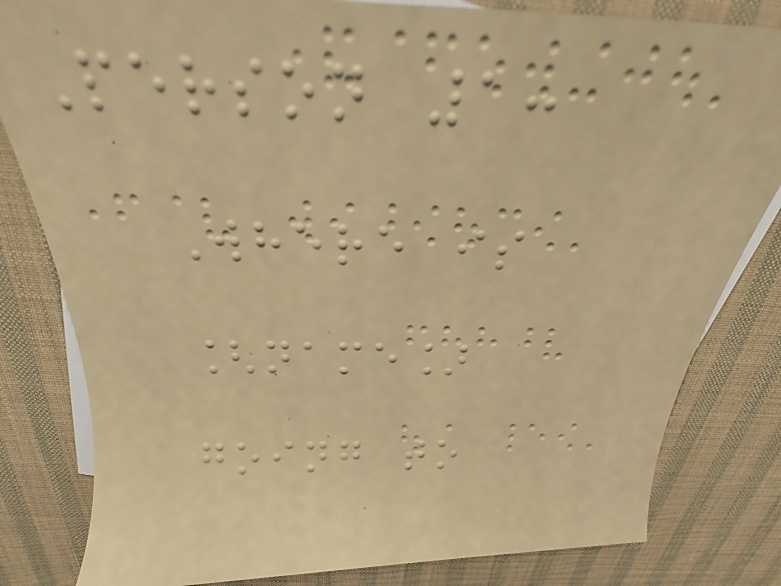Person 1:
Where is
[name]
going to
